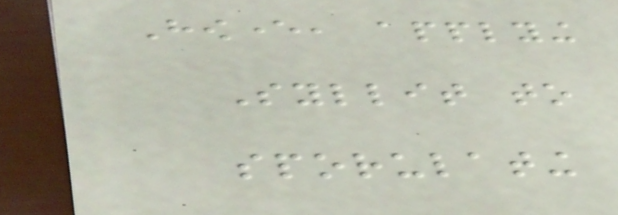However, applying
Syllit to
sporulating
